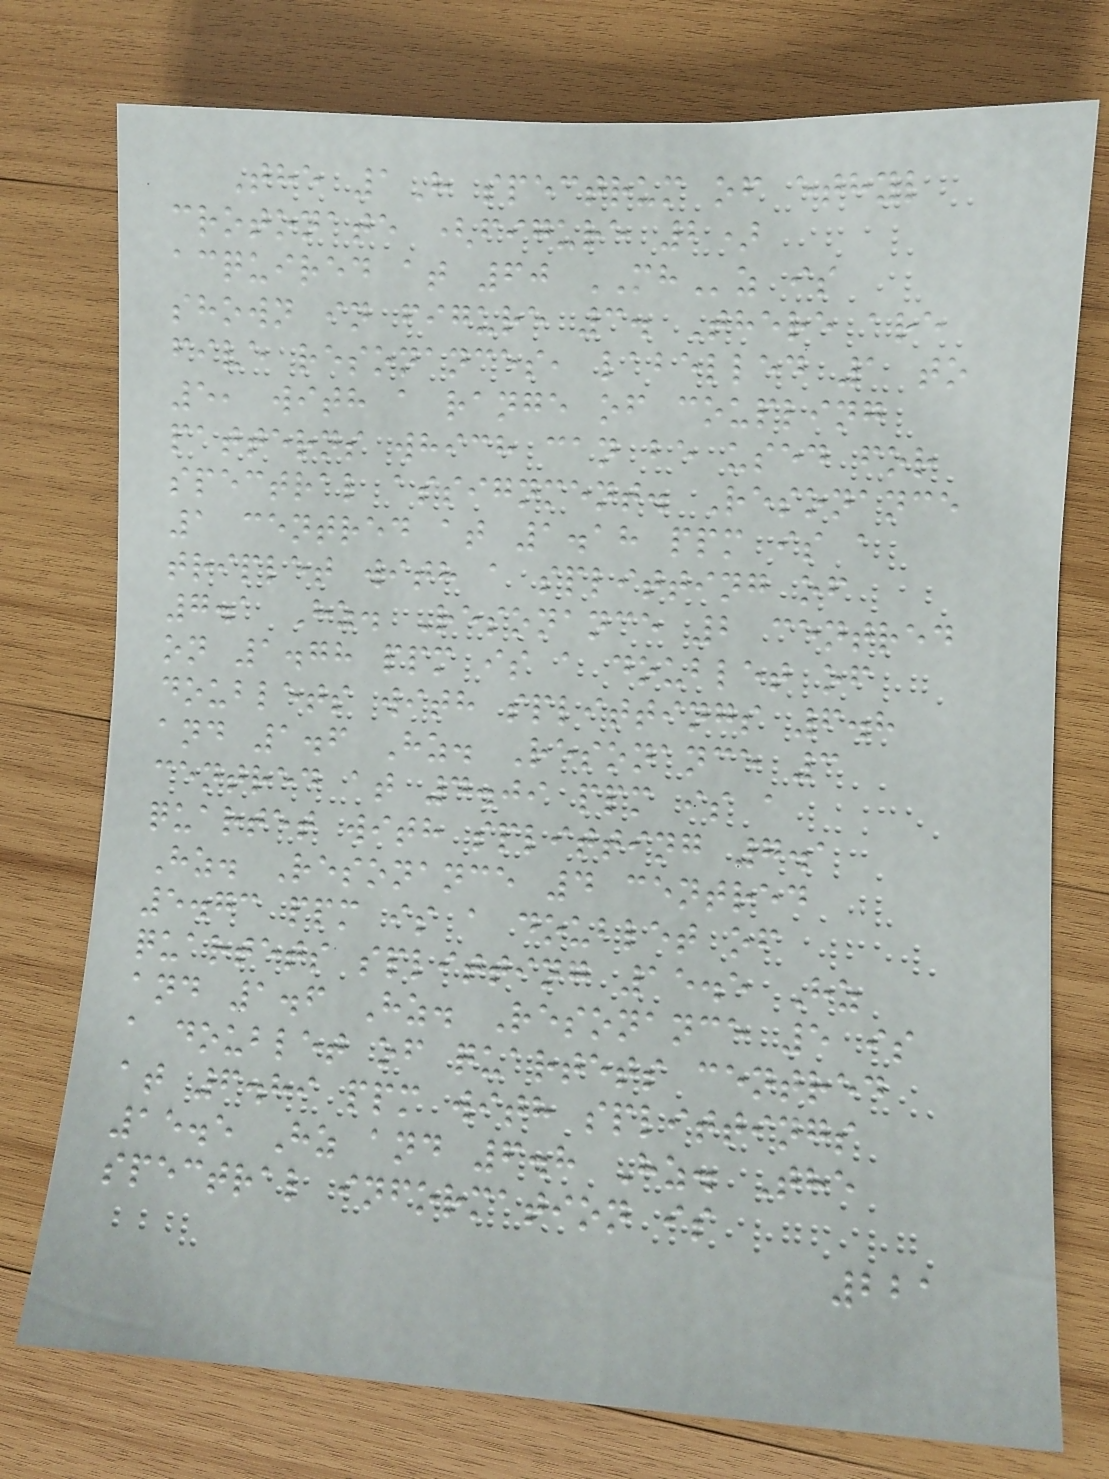The 1H spectrum of ethyl
crotonate (figure 2)
acquired at 60 MHz is
shown in figure 3. There are
five resonances, labelled 1 to
5, with a range of coupling
patterns which can be used for
spectral assignment. Resonance
1 centred at 1.18 ppm is a
triplet with a splitting of
7.1 Hz. Resonance 2 centred
on 1.78 ppm is a doublet of
doublets with splittings 6.8
and 1.6 Hz. Resonance 3
centred at 4.09 ppm is a
quartet with splitting 7.1
Hz. Resonance 4 centred
5.73 ppm is a doublet of
quartets splitting 15.5 Hz
and 1.6 Hz. Resonance 5 is
a doublet of quartets centred
at 6.89 ppm with splittings
15.5 Hz and 6.8 Hz. The
spectral information is
221
